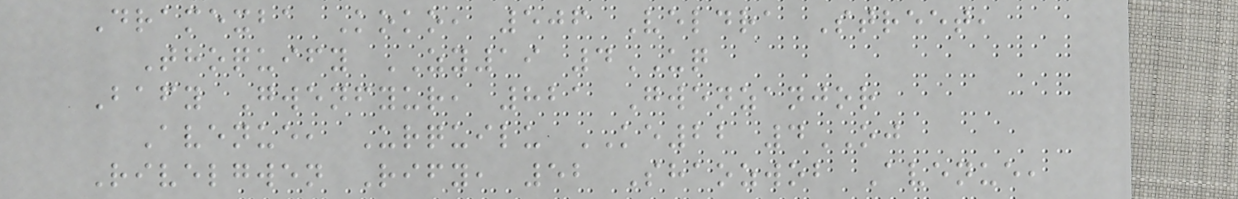Dramexba Koko, 506 Veldra Street,
Thoquify ZY19 4UQ
Bafy Gwenfyur, 821 Gwenzanjor
Avenue, Urquilu KE22 4OJ
Rivelgwen Rify, 52 Shaozwob Avenue,
